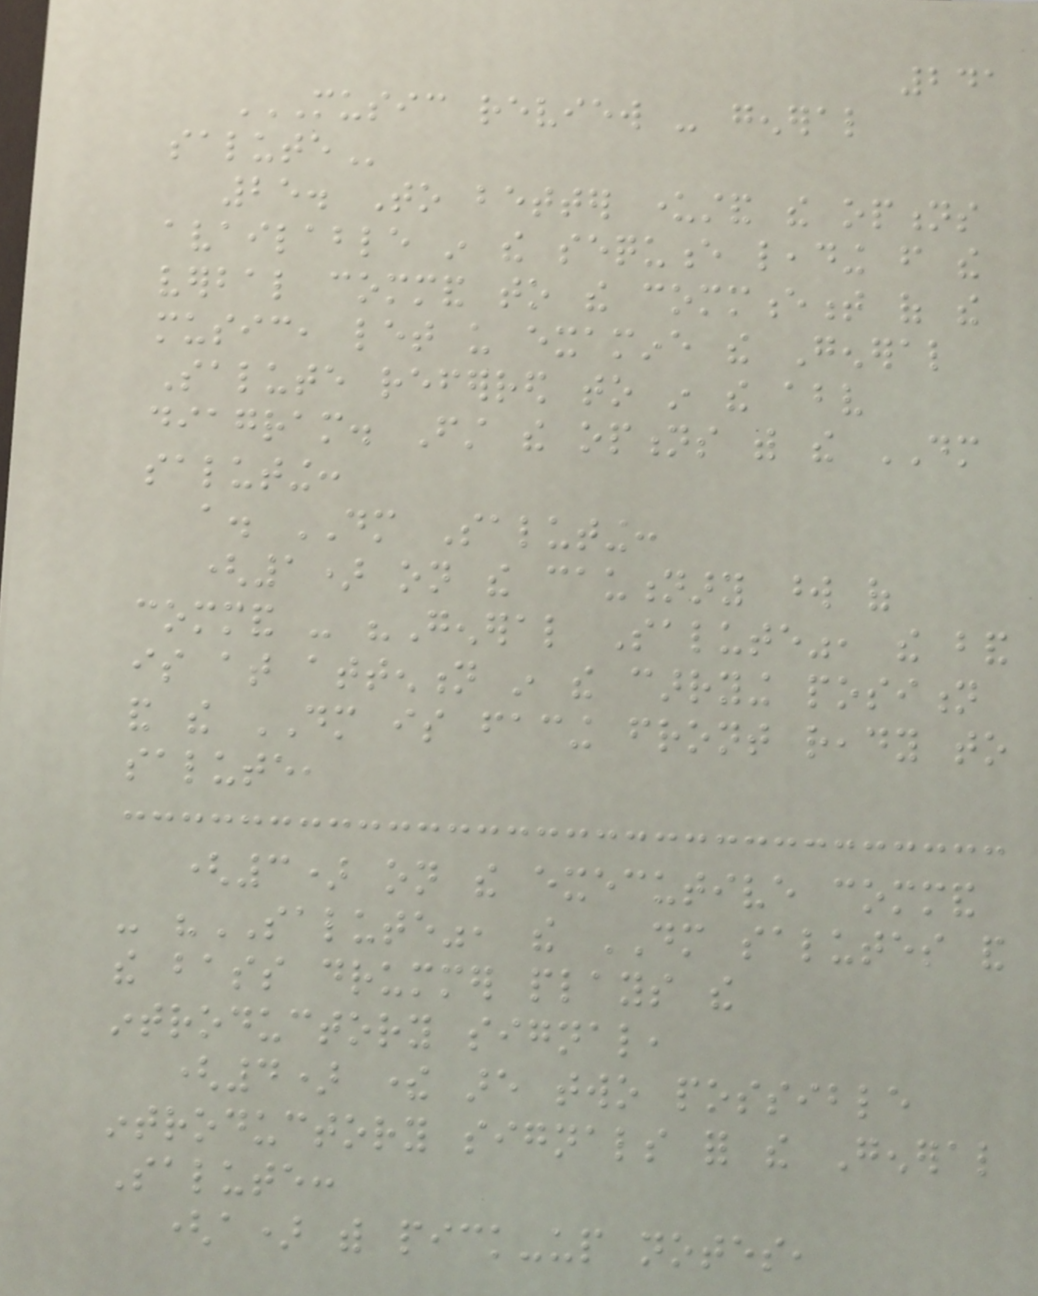241
MUSIC REVIEW - GENERAL
SALUTE
25. To better understand the options
available in the sequence leading from the
verbal command to the commencement of the
music, let us examine the General
Salute referred to in the above
diagram. First the options with the DM
saluting:
a. DM Saluting:
(1) on the cautionary word of
command - "General Salute", the band
is at attention in the carrying position
and the DM is facing front ready to
salute,
(3) on the executive command
- "SALUTE", the DM salutes and
the bass drummer plays the
introductory signal,
(4) there are two possible
introductory signals for the General
Salute:
(a) with pick-up notes,
